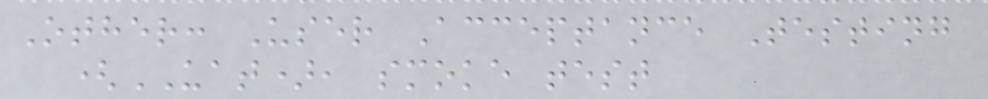Other: User Acceptance Testing
(UAT), smoke test
